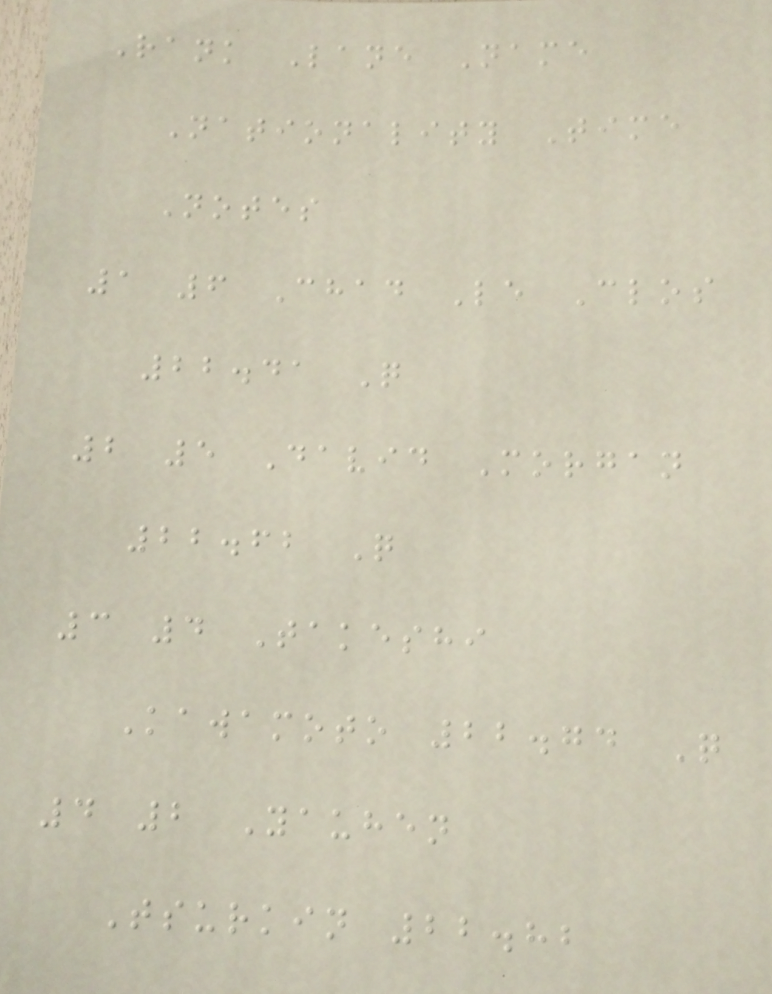Rank Lane Name
Nationality Time
Notes
1 6 Chad Le Clos
22.41 Q
2 5 David Morgan
22.62 Q
3 4 Takeshi
Kawamoto 22.74 Q
4 2 Yauhen
Tsurkin 22.82
